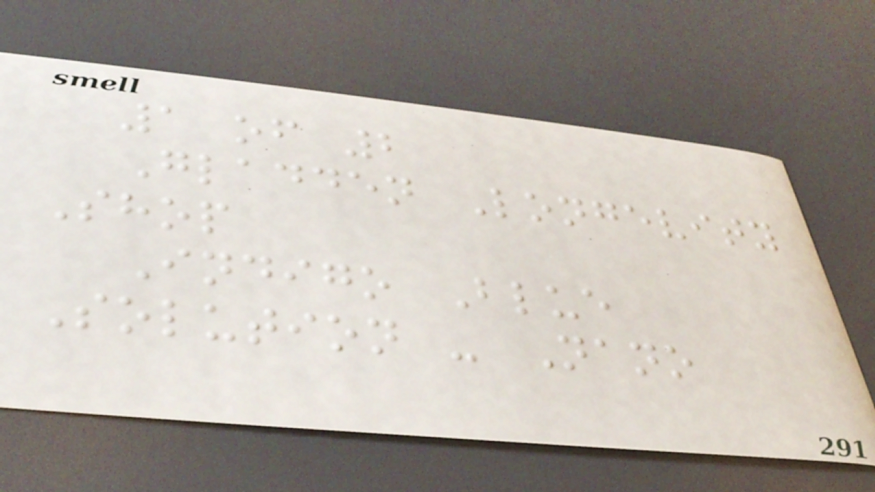1 of 2
Gladden Longevity
Shop
Indigo Blue
Solution - Nano
